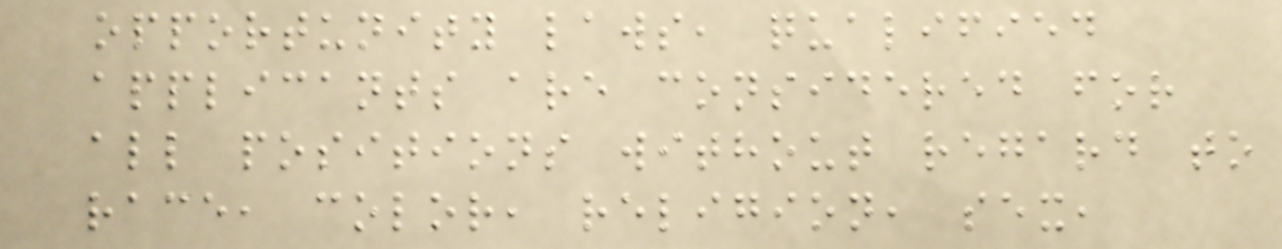opportunity laws, qualified
applicants are considered for
all positions without regard to
race, color, religion, sex,
